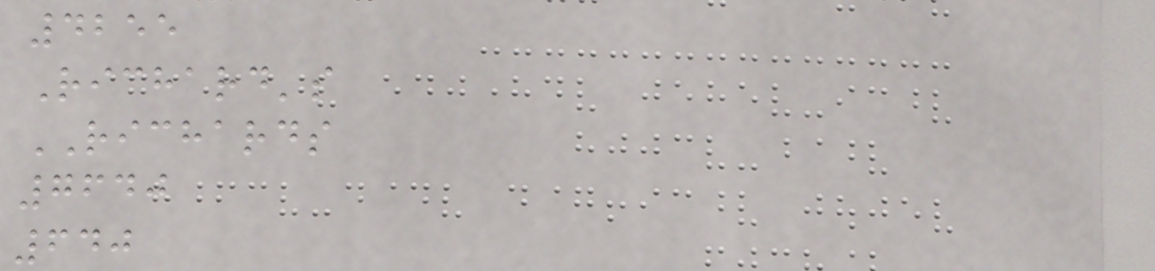4255
Richard's
RICHARDS
7640
640
